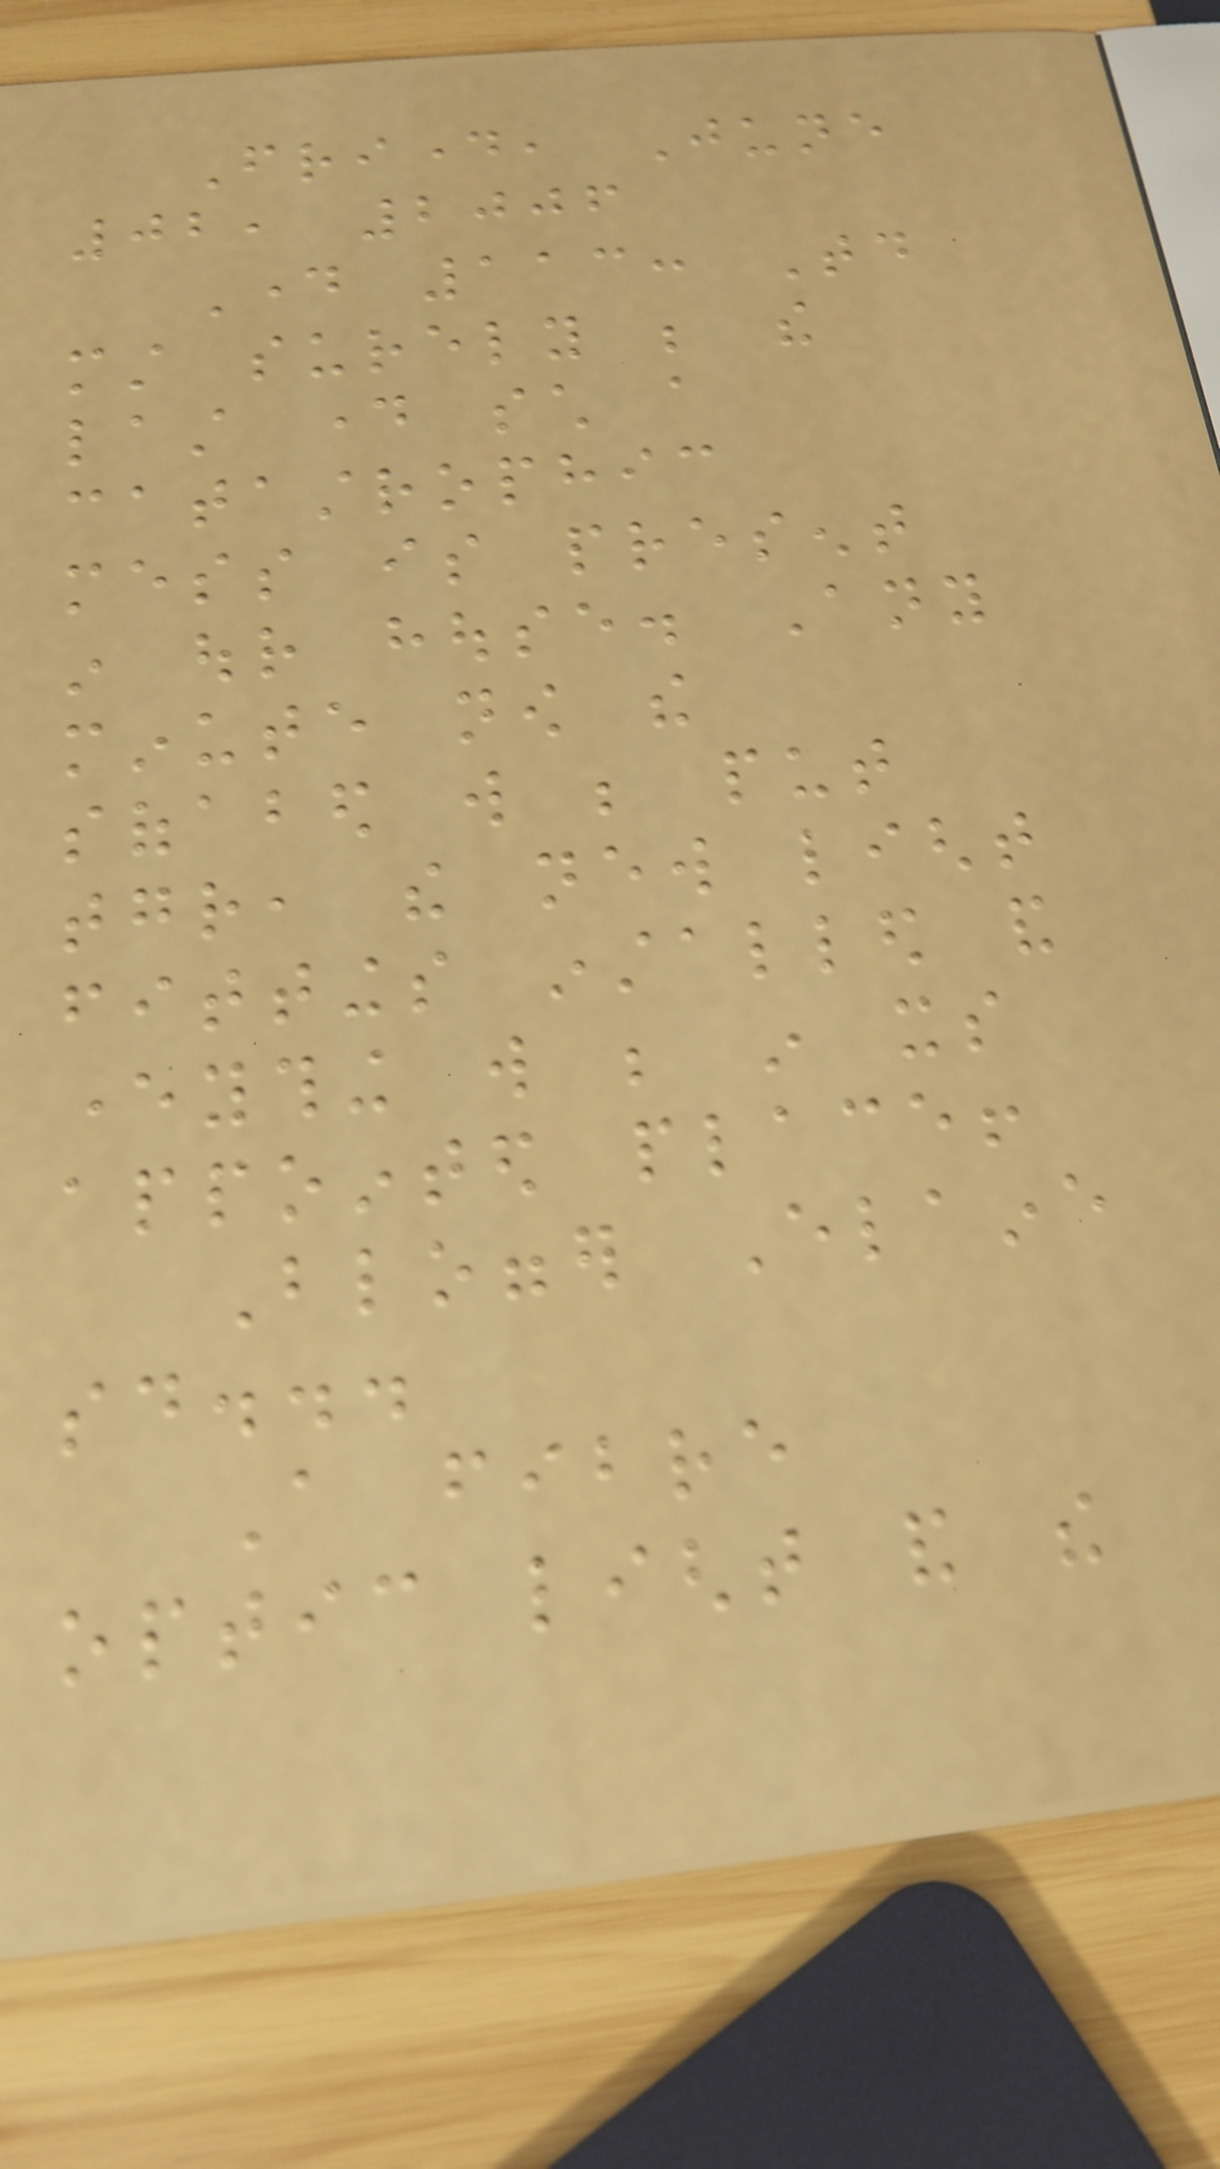Friday, June
02, 2006
Day 113: Today
must surely be the
last day such a
catastrophic
mess is present
in our house. Any
minute now the
sofabed will be put
together, the new light
fittings installed and
everything will be in its
appointed place!
Blogger Elaine
said...
A fibre
optic light and the
